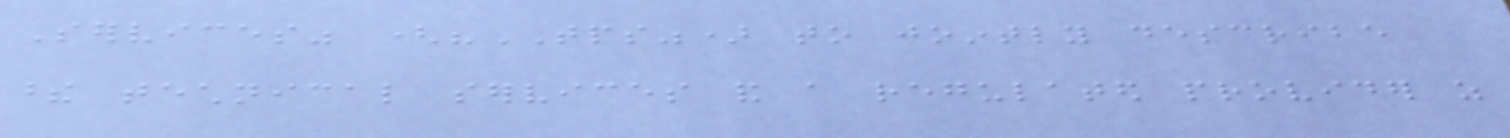Services" ("TPS") to jointly describe
these technical services and a regulated provider as
